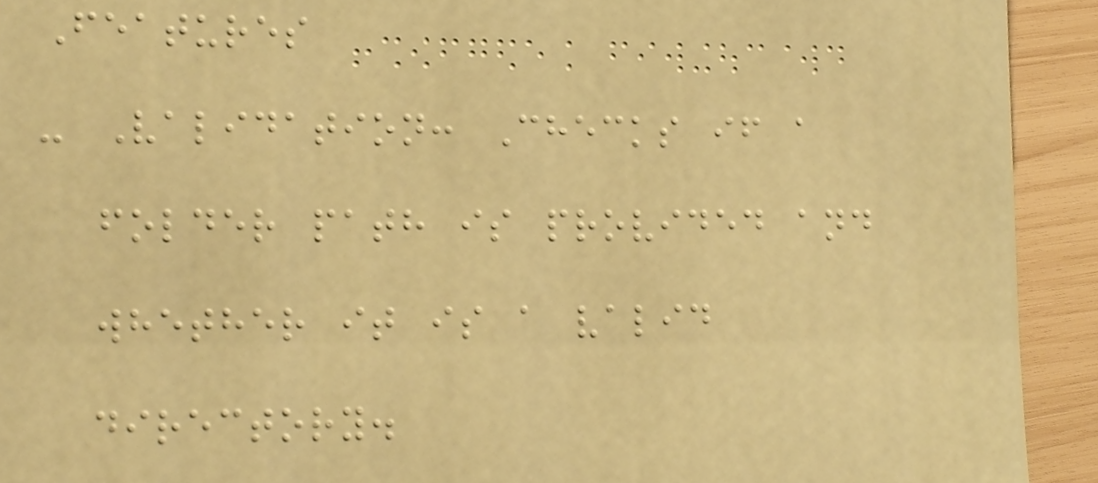Features
- Validation: Checks if a
folder path is provided and
whether it is a valid
directory.
